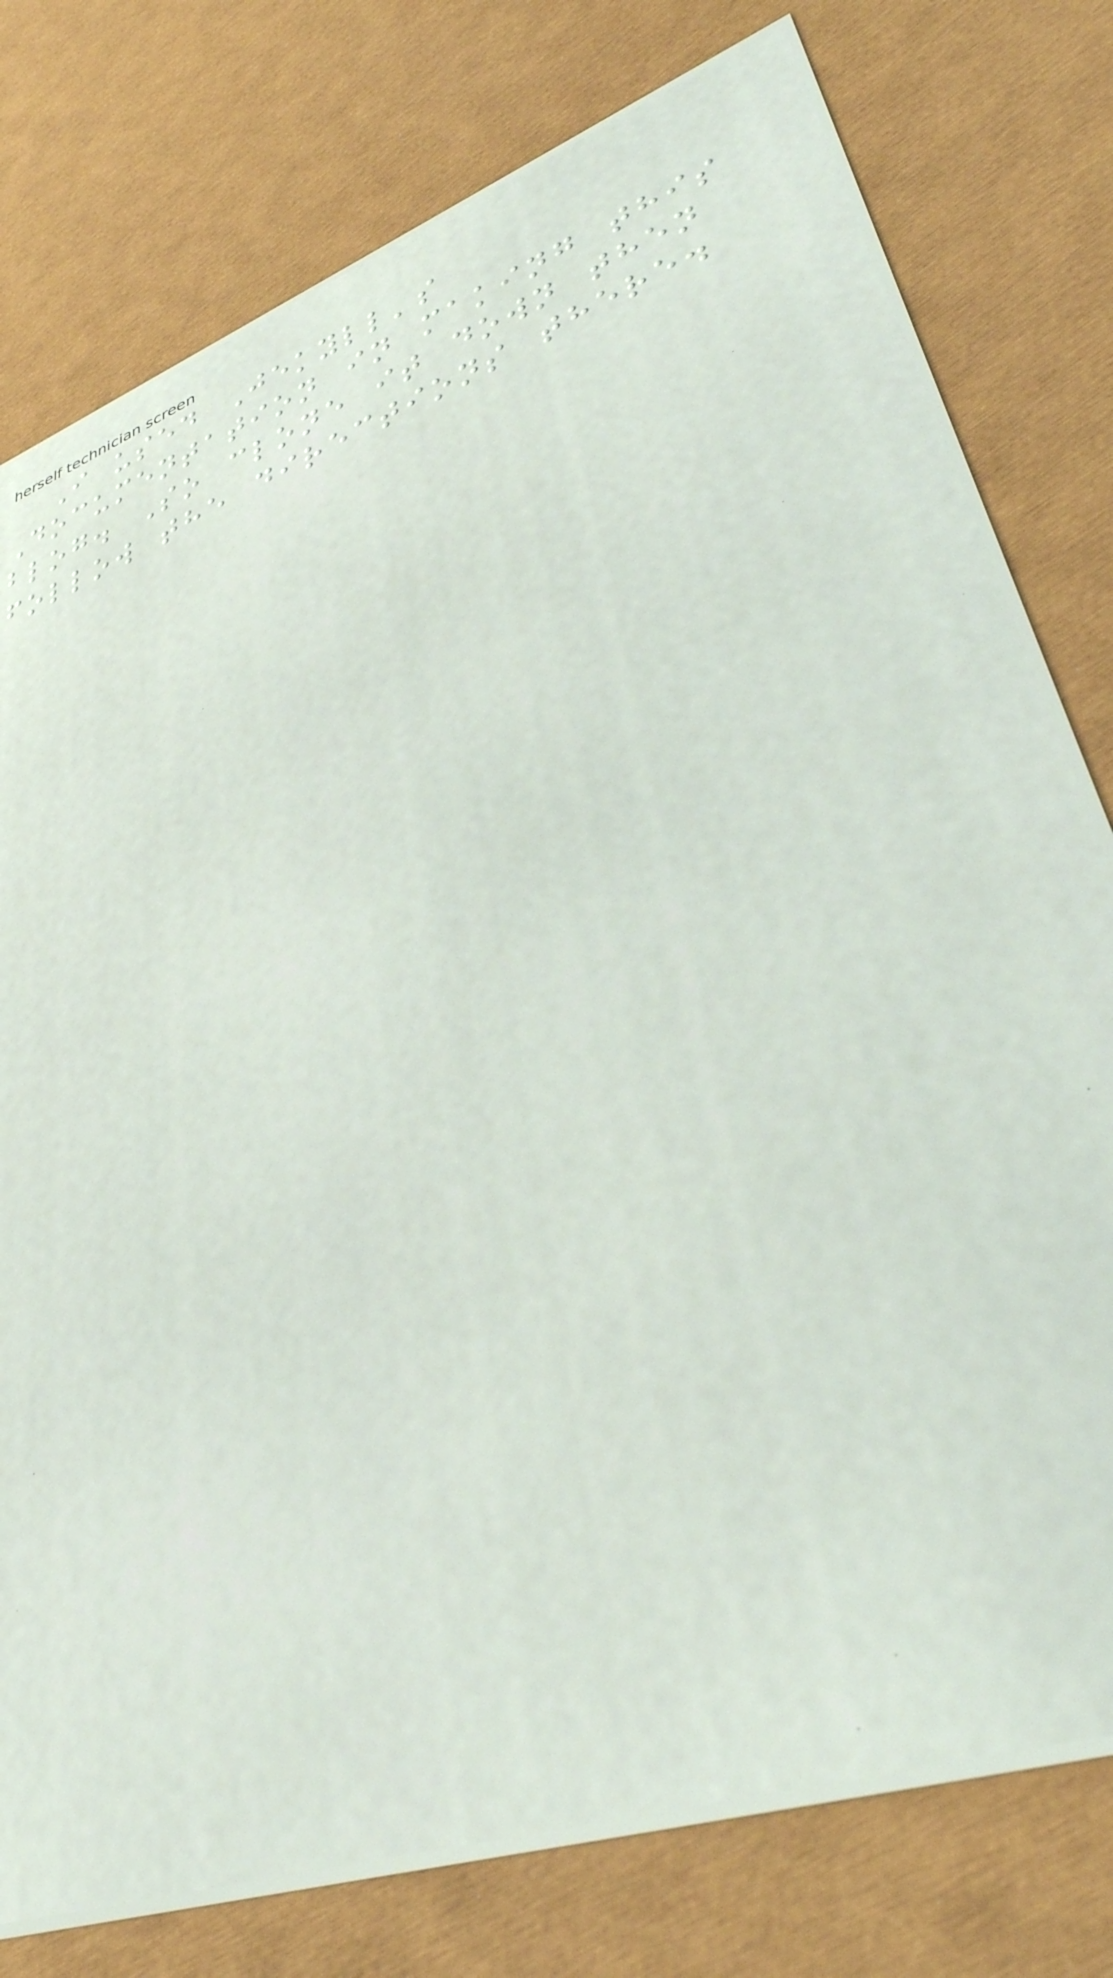I used Jekyll's
Documentation in making this
blog. So clone it down then
follow the directions there.
